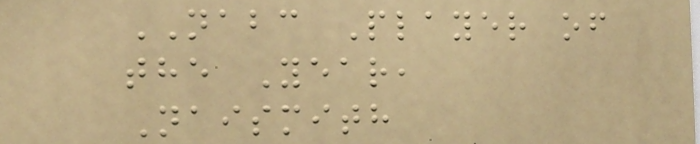NABC Player of
the Year,
Naismith
